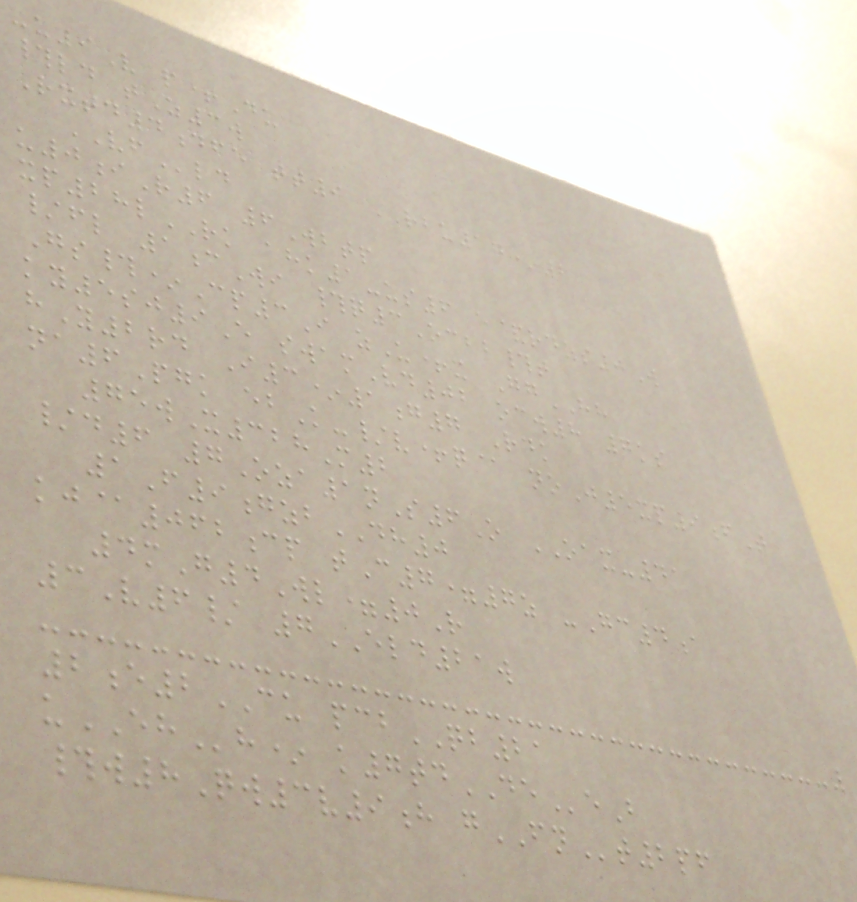-u9V p+Du
#ld tZ3w
Rxtd4dfe tt9 RBU17*6
VFld
u0iR6 6Wbtp
xp28lRK ahk1-us6 e&rdzs0W
/fl 1cWi #q3Ocbb#t
Gs#*Cp3I zU+x GgHH
ky5sj9E swamVd02 ocw8 7ks
hY2rd I3*1g7 Rdk
na6Pgk ebK-/v+q@ noJ5xp9fT
75wX328M2
/d6 7Oza1nS6O OAX-41
1F9gzbDH0
kj@062cp tC7=7z -Gc4a
4mG4Wl=0R
3V6/ 7ELD21w
2e2CU pcbQB21
uEHh* k7tdDEeB
#w8Qw3v9h gFNt2pf
